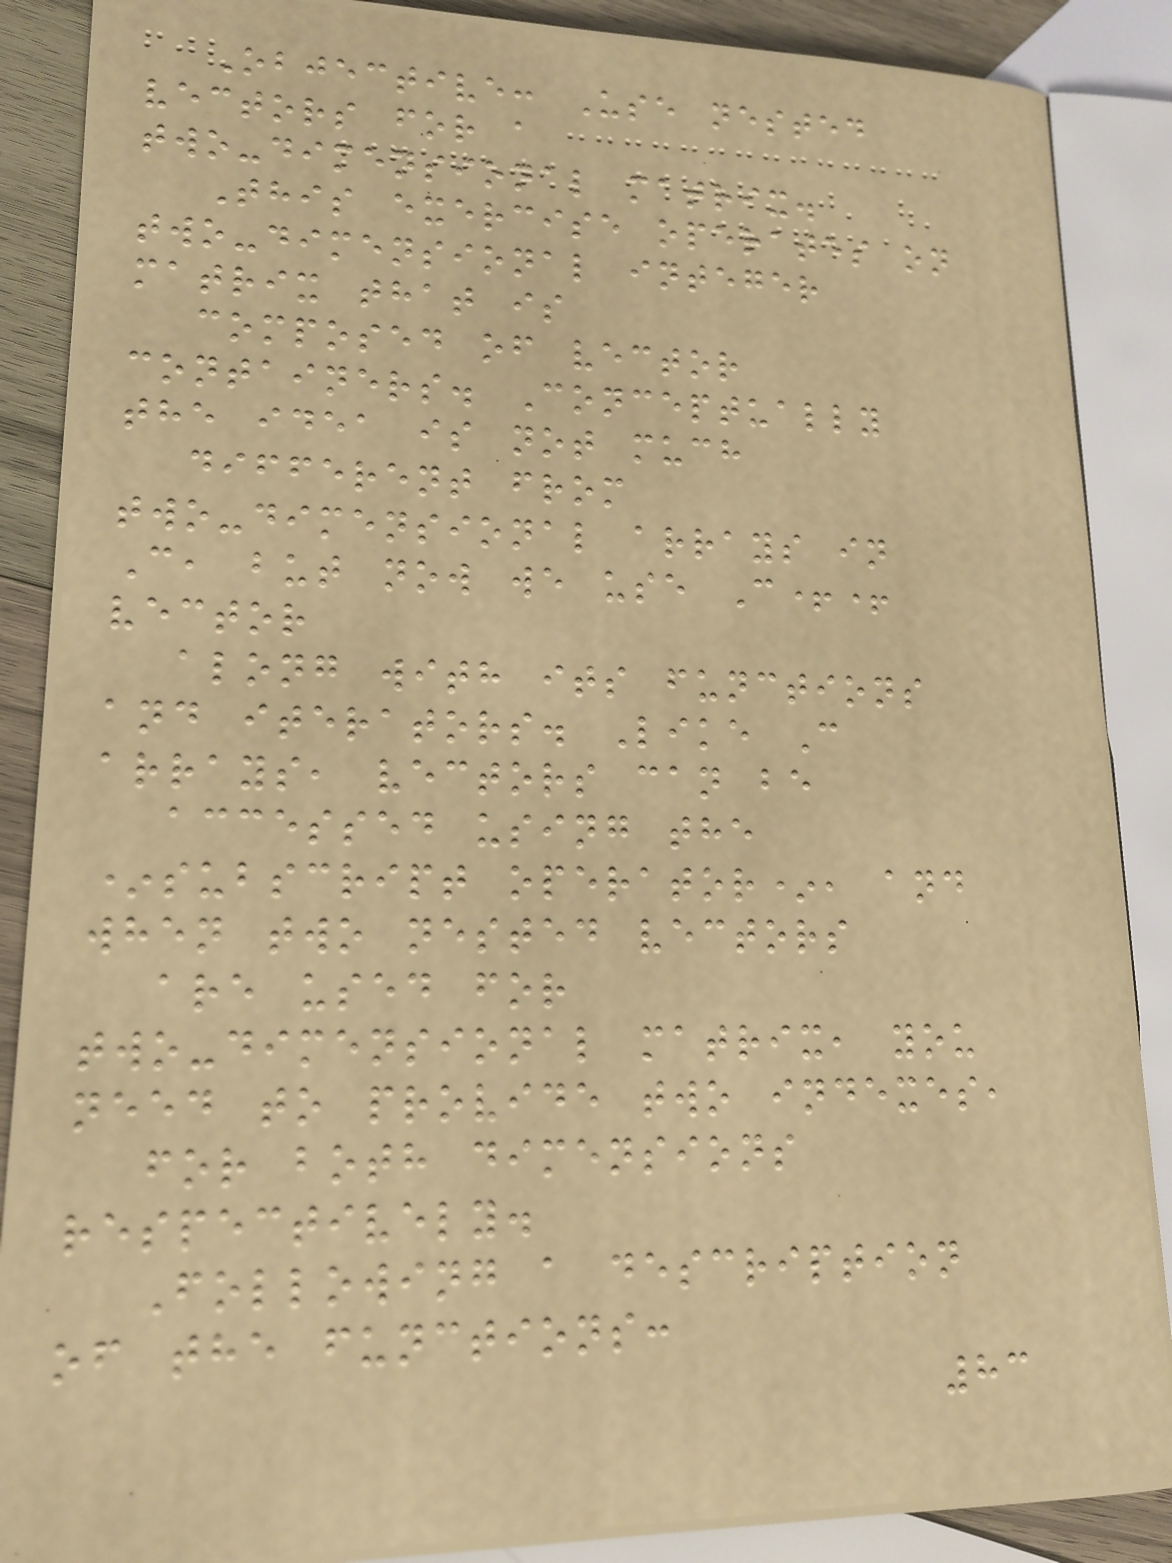Objective: Use nested
vectors for a
two-dimensional matrix.
This exercise operates on
two-dimensional integer
matrix that is
composed of vector
containers. Conceptually
the idea is not much
different from
two-dimensional arrays in
C, but now we use C++
vector
along with its functions
and iterators. Like C
arrays, vectors can be
accessed using the
*subscript operator*, and
when two nested vectors
are used for
two-dimensional matrix, you
need to provide two indexes,
for both dimensions
respectively.
Following a description
of the functions:
83
